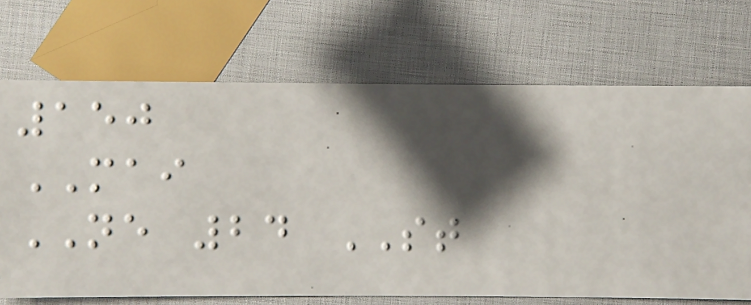150
MAI
NE 24 ST
